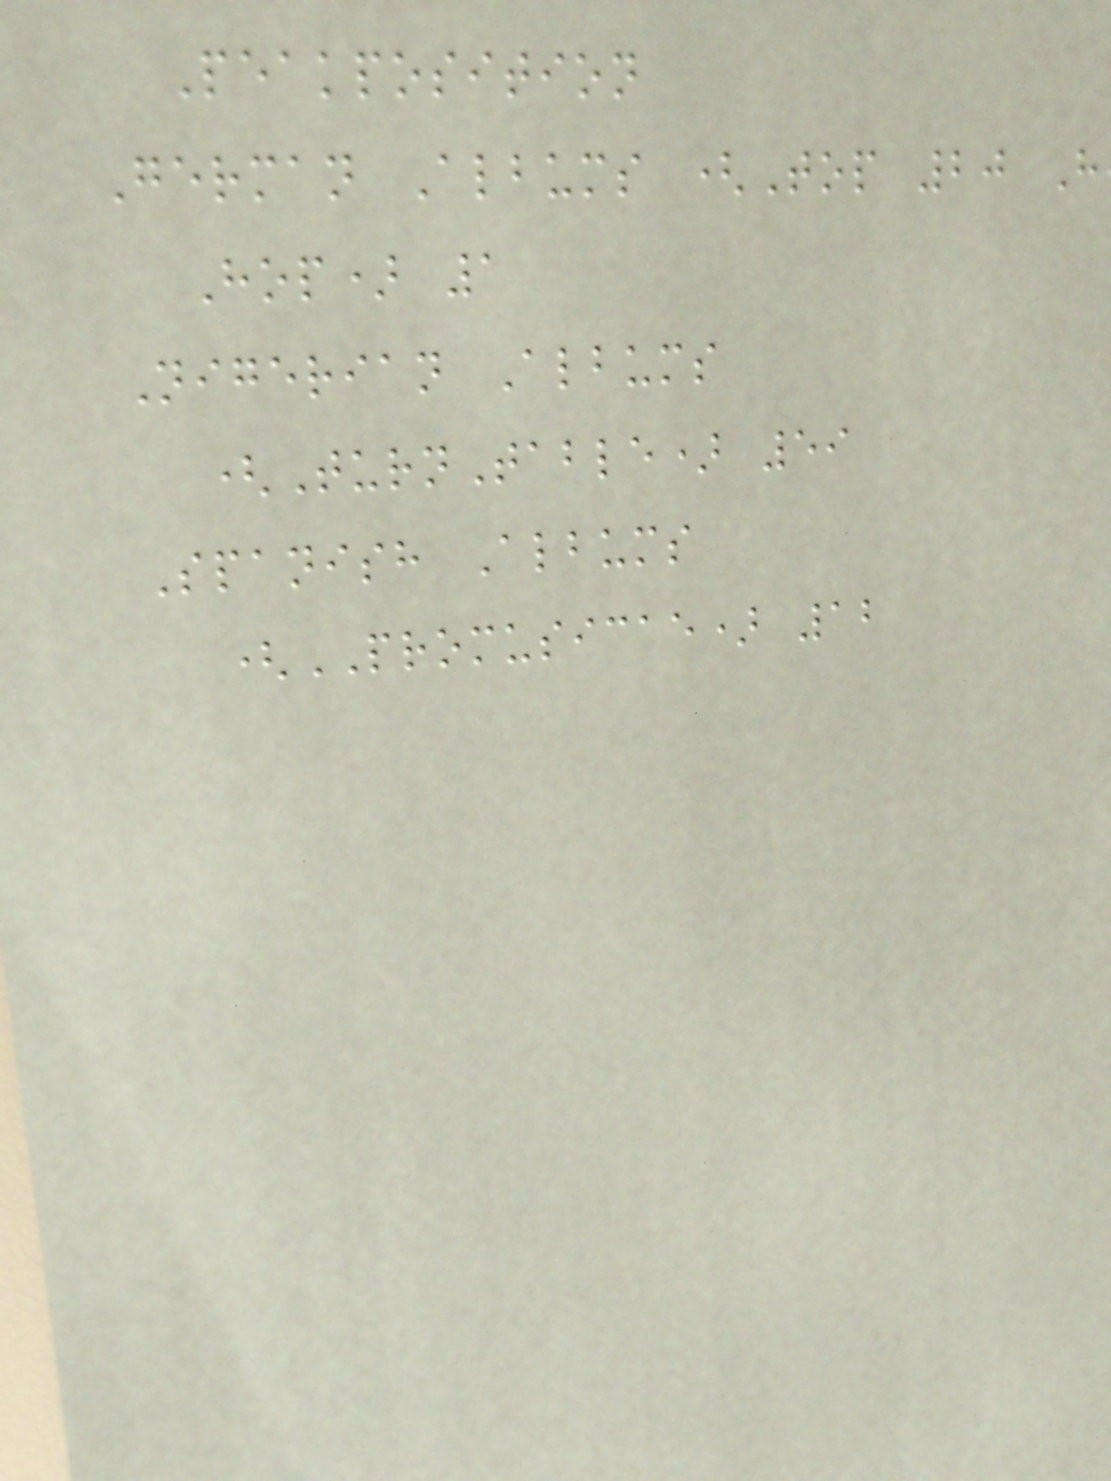Peakposition
German Albums (Top 20 H
Hop) 1
Nigerian Albums
(TurnTable) 59
Spanish Albums
(PROMUSICAE) 12
